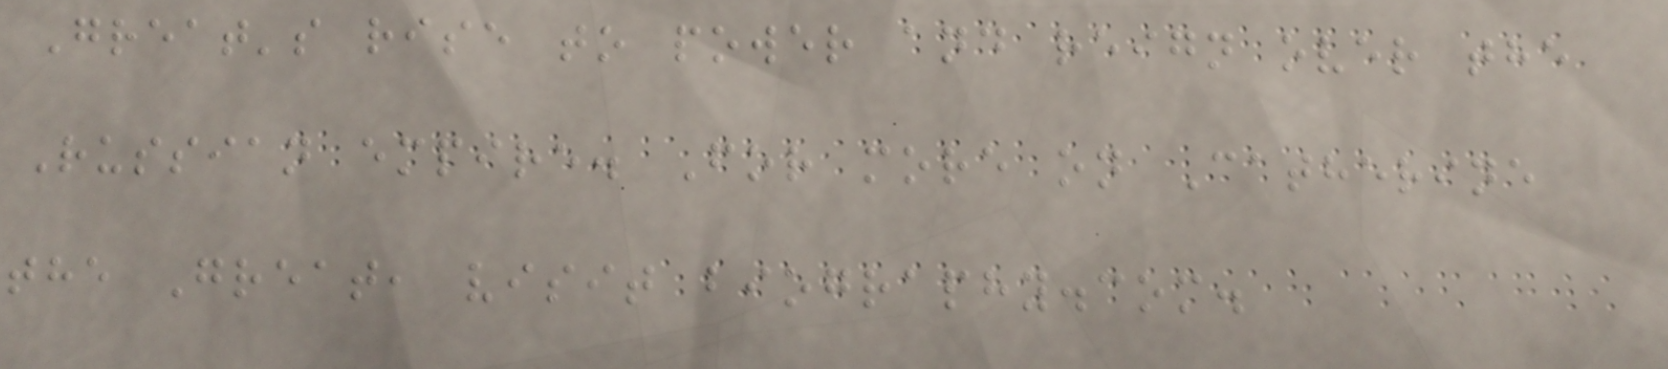Great's rise to power and reign over the
Russian empire. For more on Catherine
the Great, visit biography.com.
